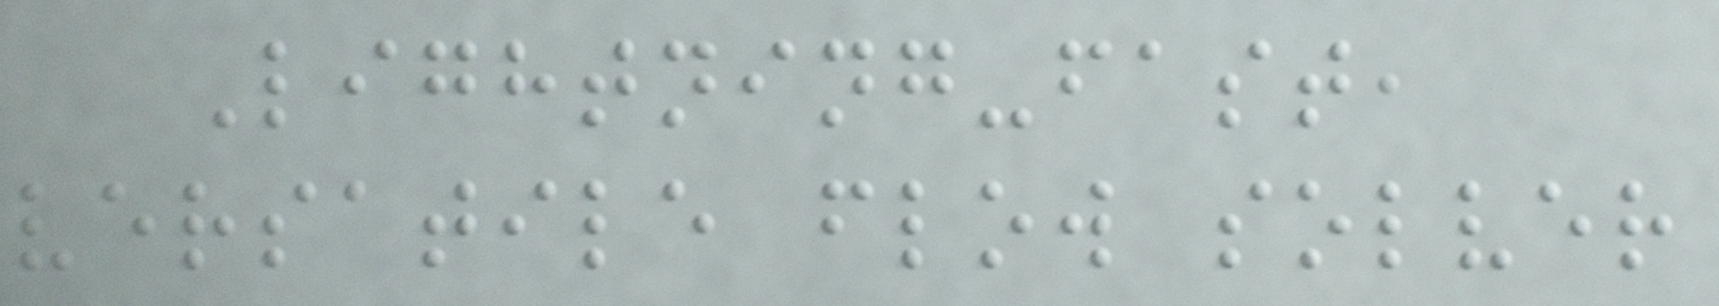Lightning-fast,
versatile flow solver
